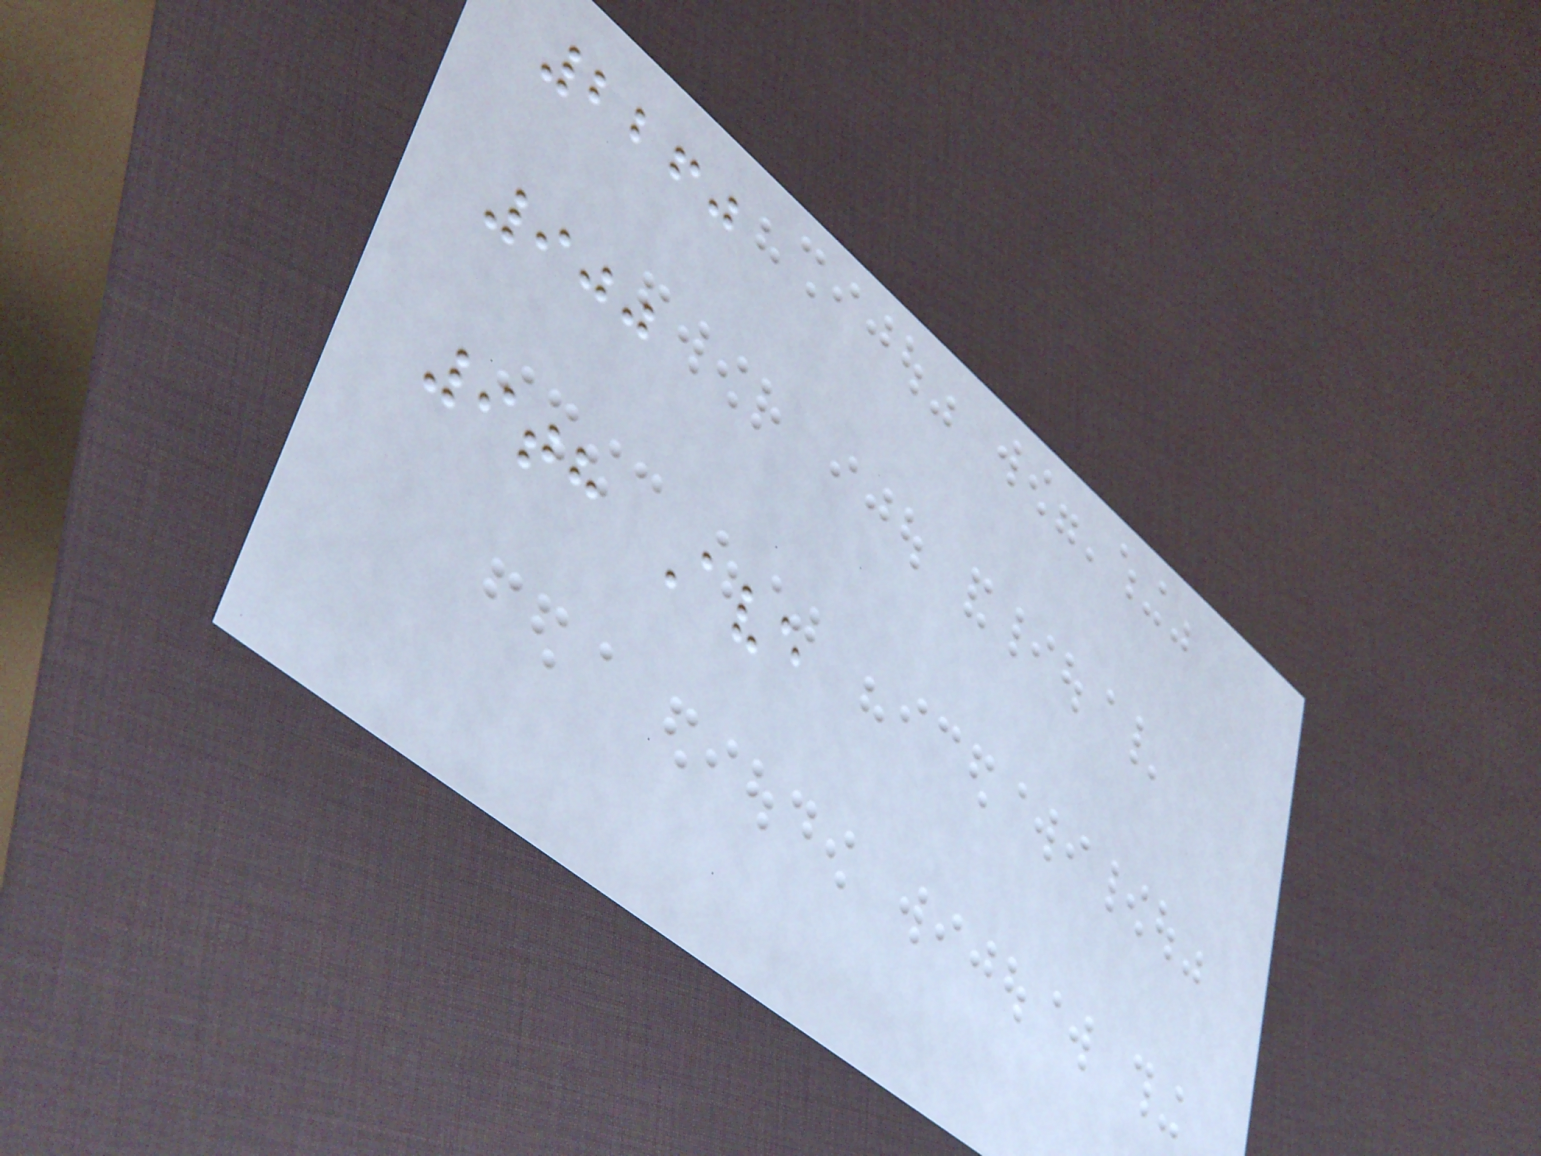2260
900
9th Ave
